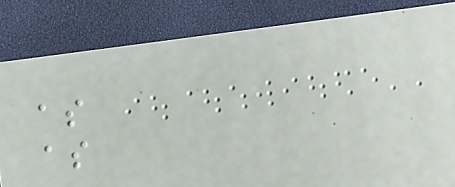as
as
